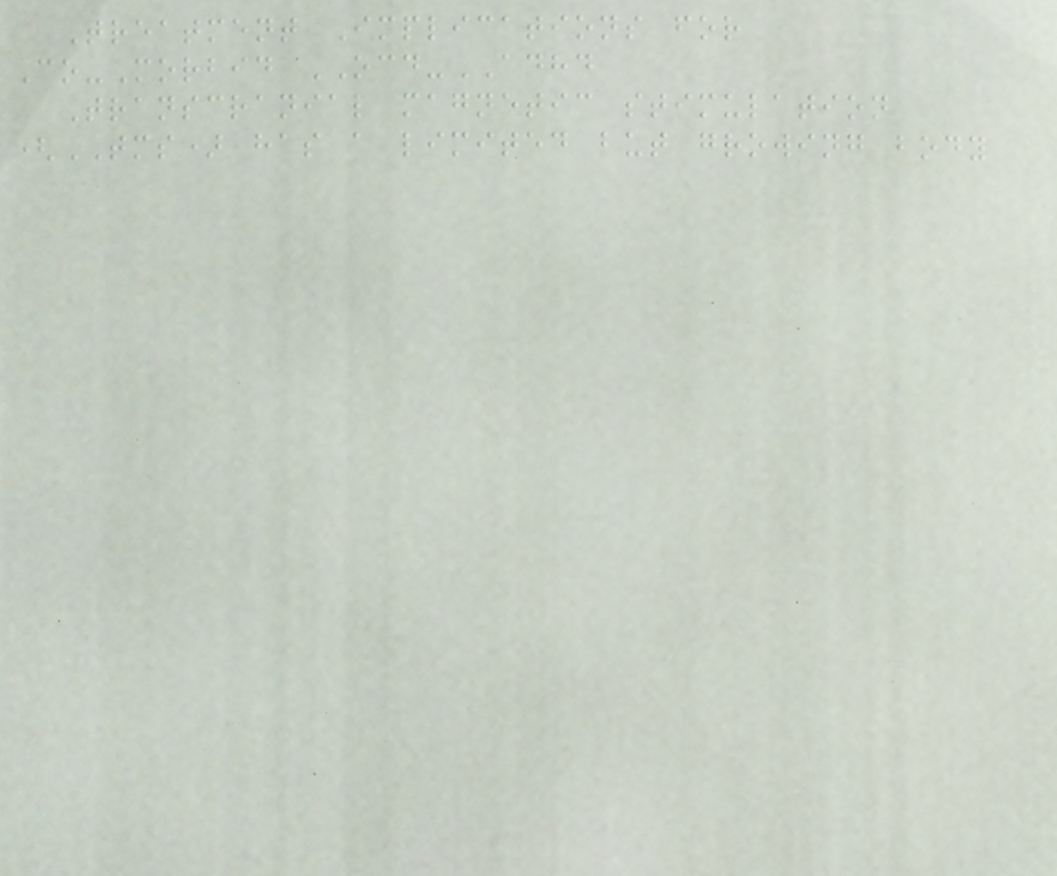Treatment Implications for
Co-Morbid OCD-ADHD
Transcranial magnetic stimulation
(TMS) has a limited but growing body
